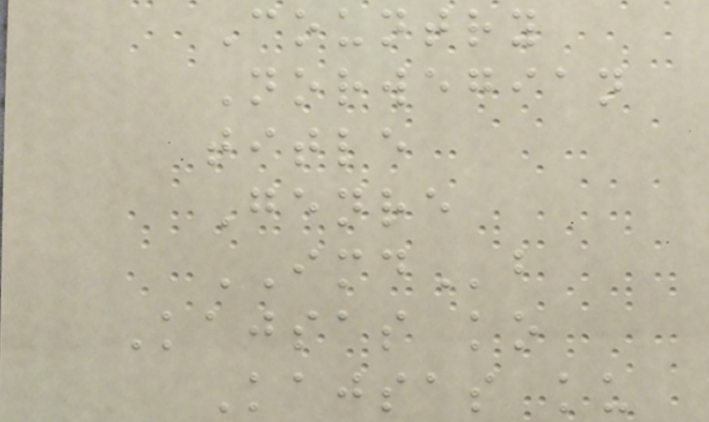Country
Norwegian
title
Genre
IMDb
Kajsas ko
Kajsas ku
